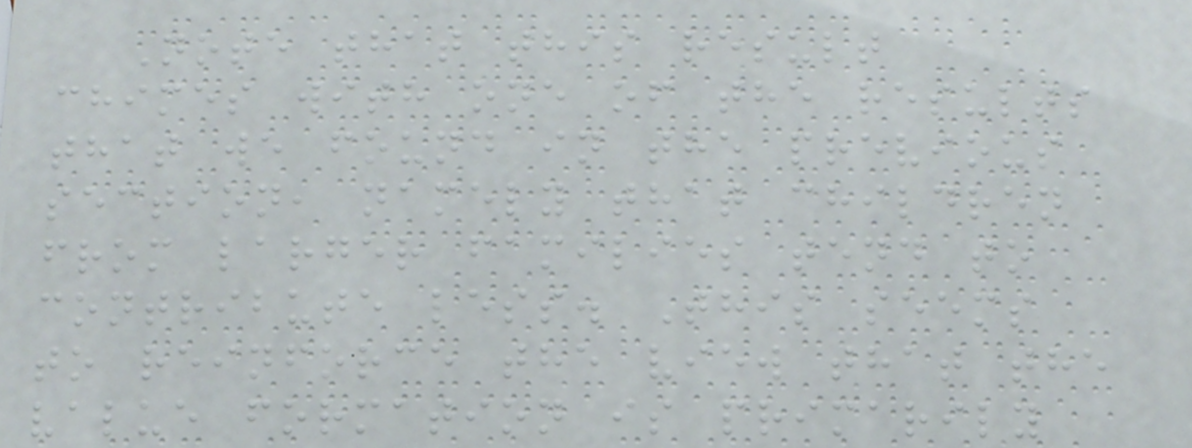Note that this result
chimes with one of the results
that we found in the previous
section, namely that children
from larger families tend to
contribute less. This seems
to reinforce the view that the
value formation is primarily
